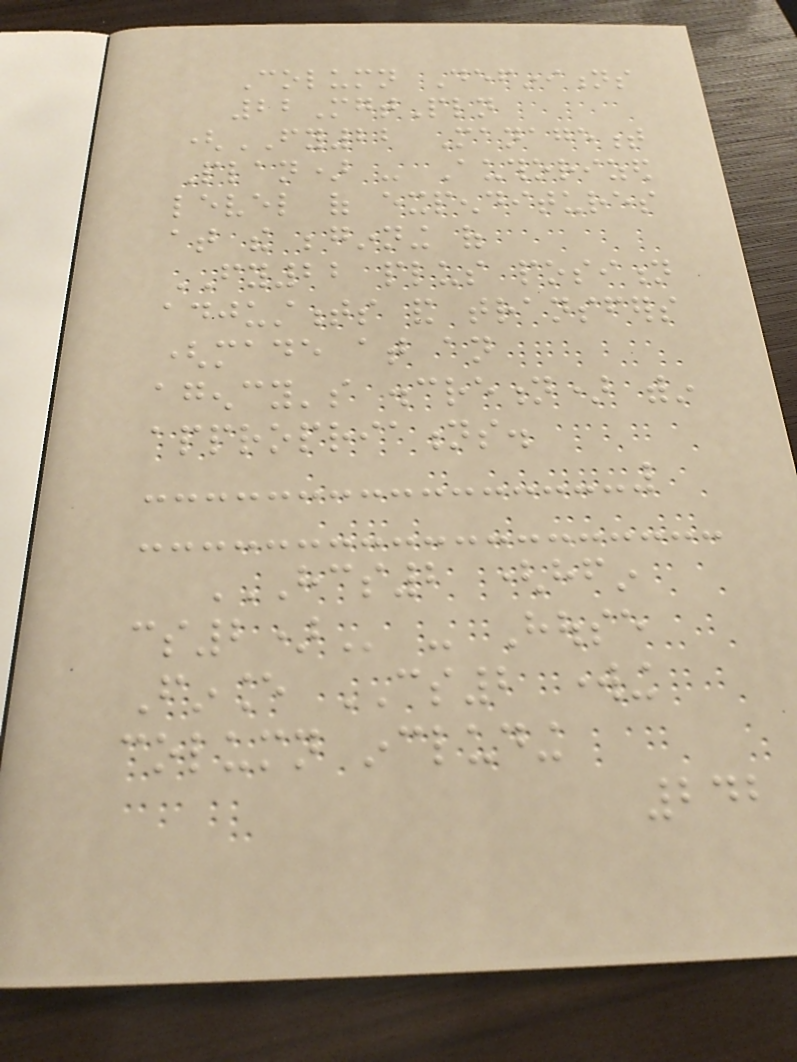Column Definitions
22MgtPln
(FY22 Management
Plan) - Authorized
level of expenditures
at the beginning of
FY22 plus position
adjustments and transfers
(made at an
agency's discretion) within
appropriations.
HCS2 (HFIN
CS2) - House
Finance CS2 working
column including
242
